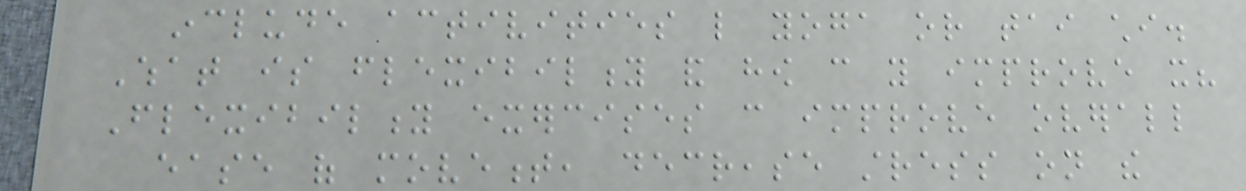include activities like yoga or tai chi.
What is flexibility and how can you improve it?
Flexibility exercises can improve overall
ease of movement, decrease stress on the
